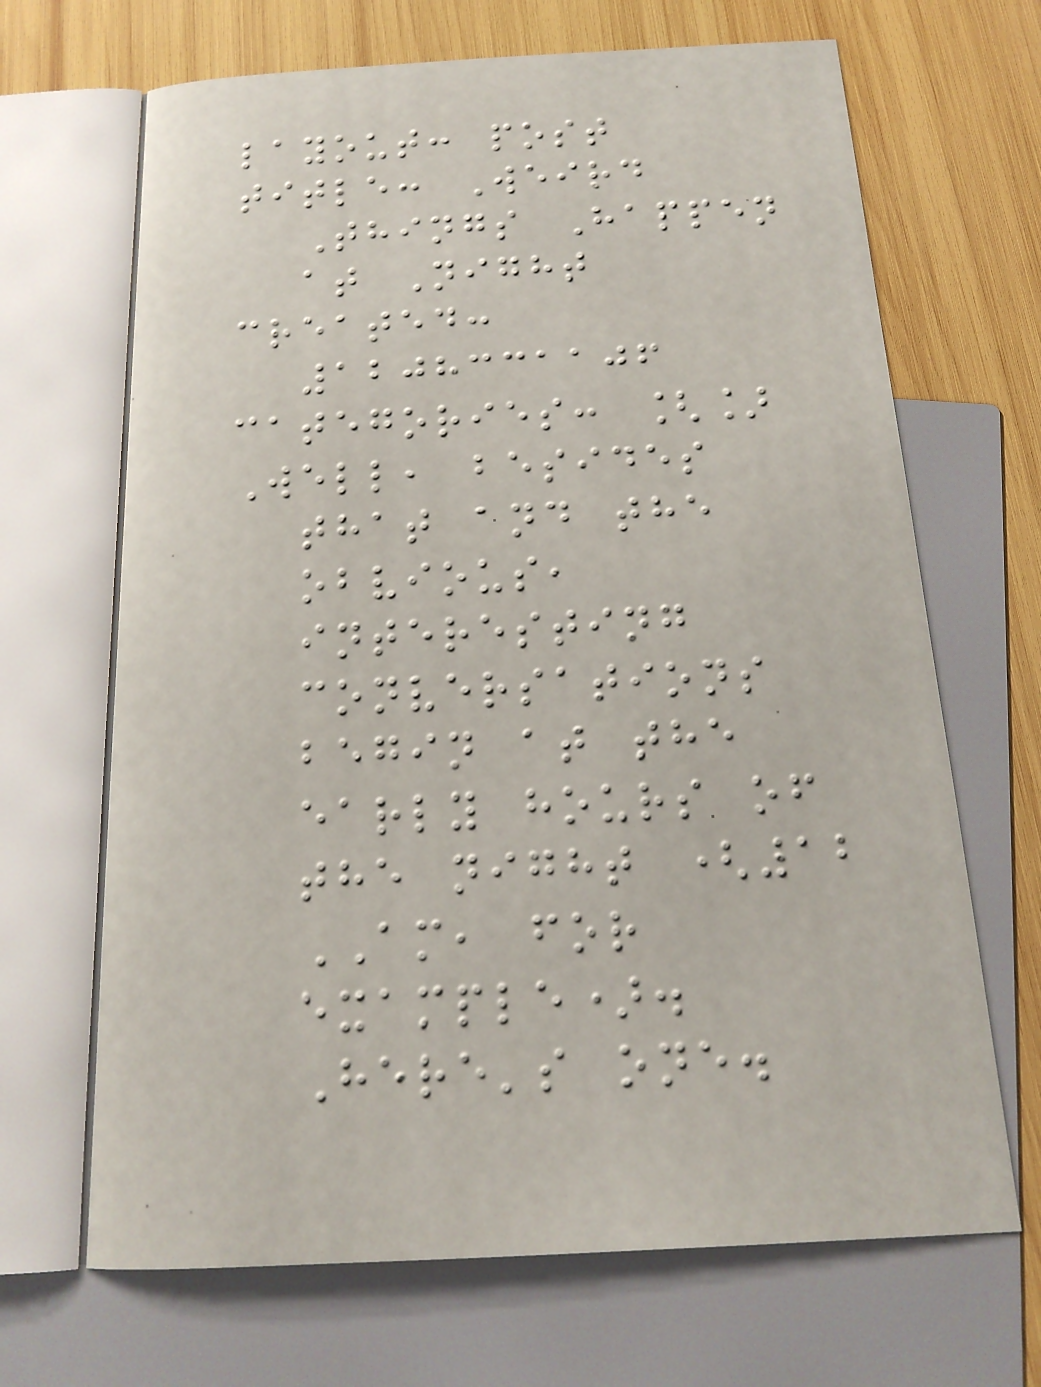layout: post
title: Weird
Things Happen
at Night
created:
1208331106
categories: []
Well, besides
that and the
obvious,
interesting
conversations
begin at the
early hours of
the night (12
AM, for
example).
Here's one.
